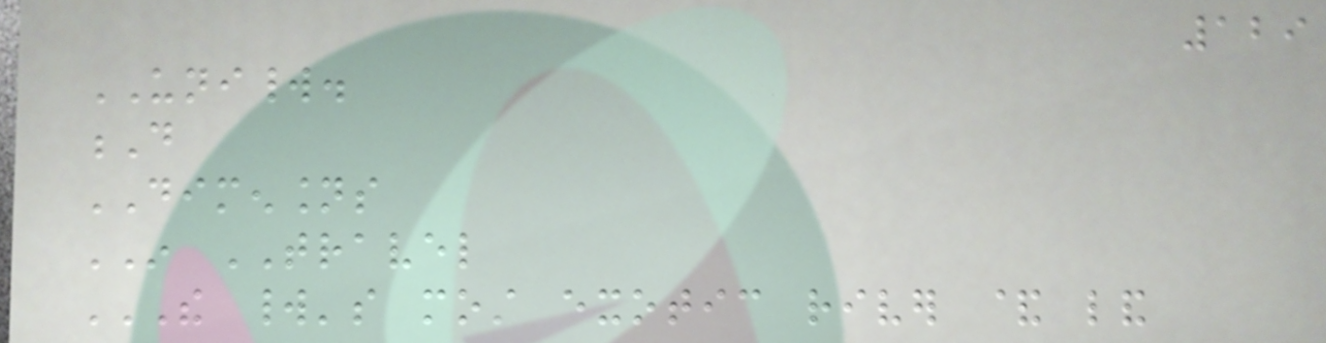129
UNIWORLD.
D
DIMENSIONS
IN TRAVEL
THE WORLD'S MOST EXOTIC RIVER & LAND
